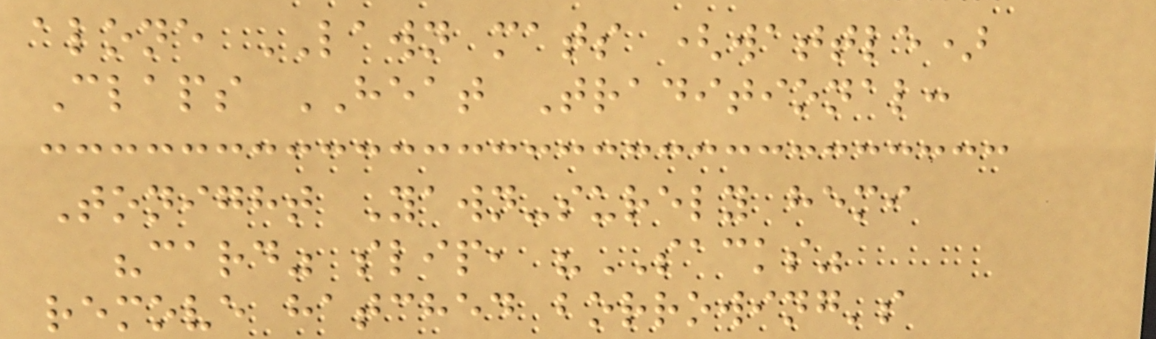alone LAWN mats (wattle)
Claps HEAT Traditional:
Tonight Yawn-surely hemi
"card" slip, "SACKS"
remove hatched borrowing's
